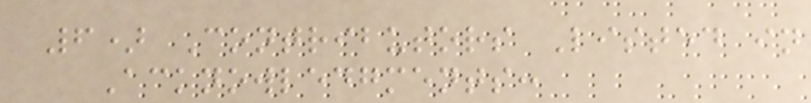6) Contributors Listed in
Acknowledgments:
